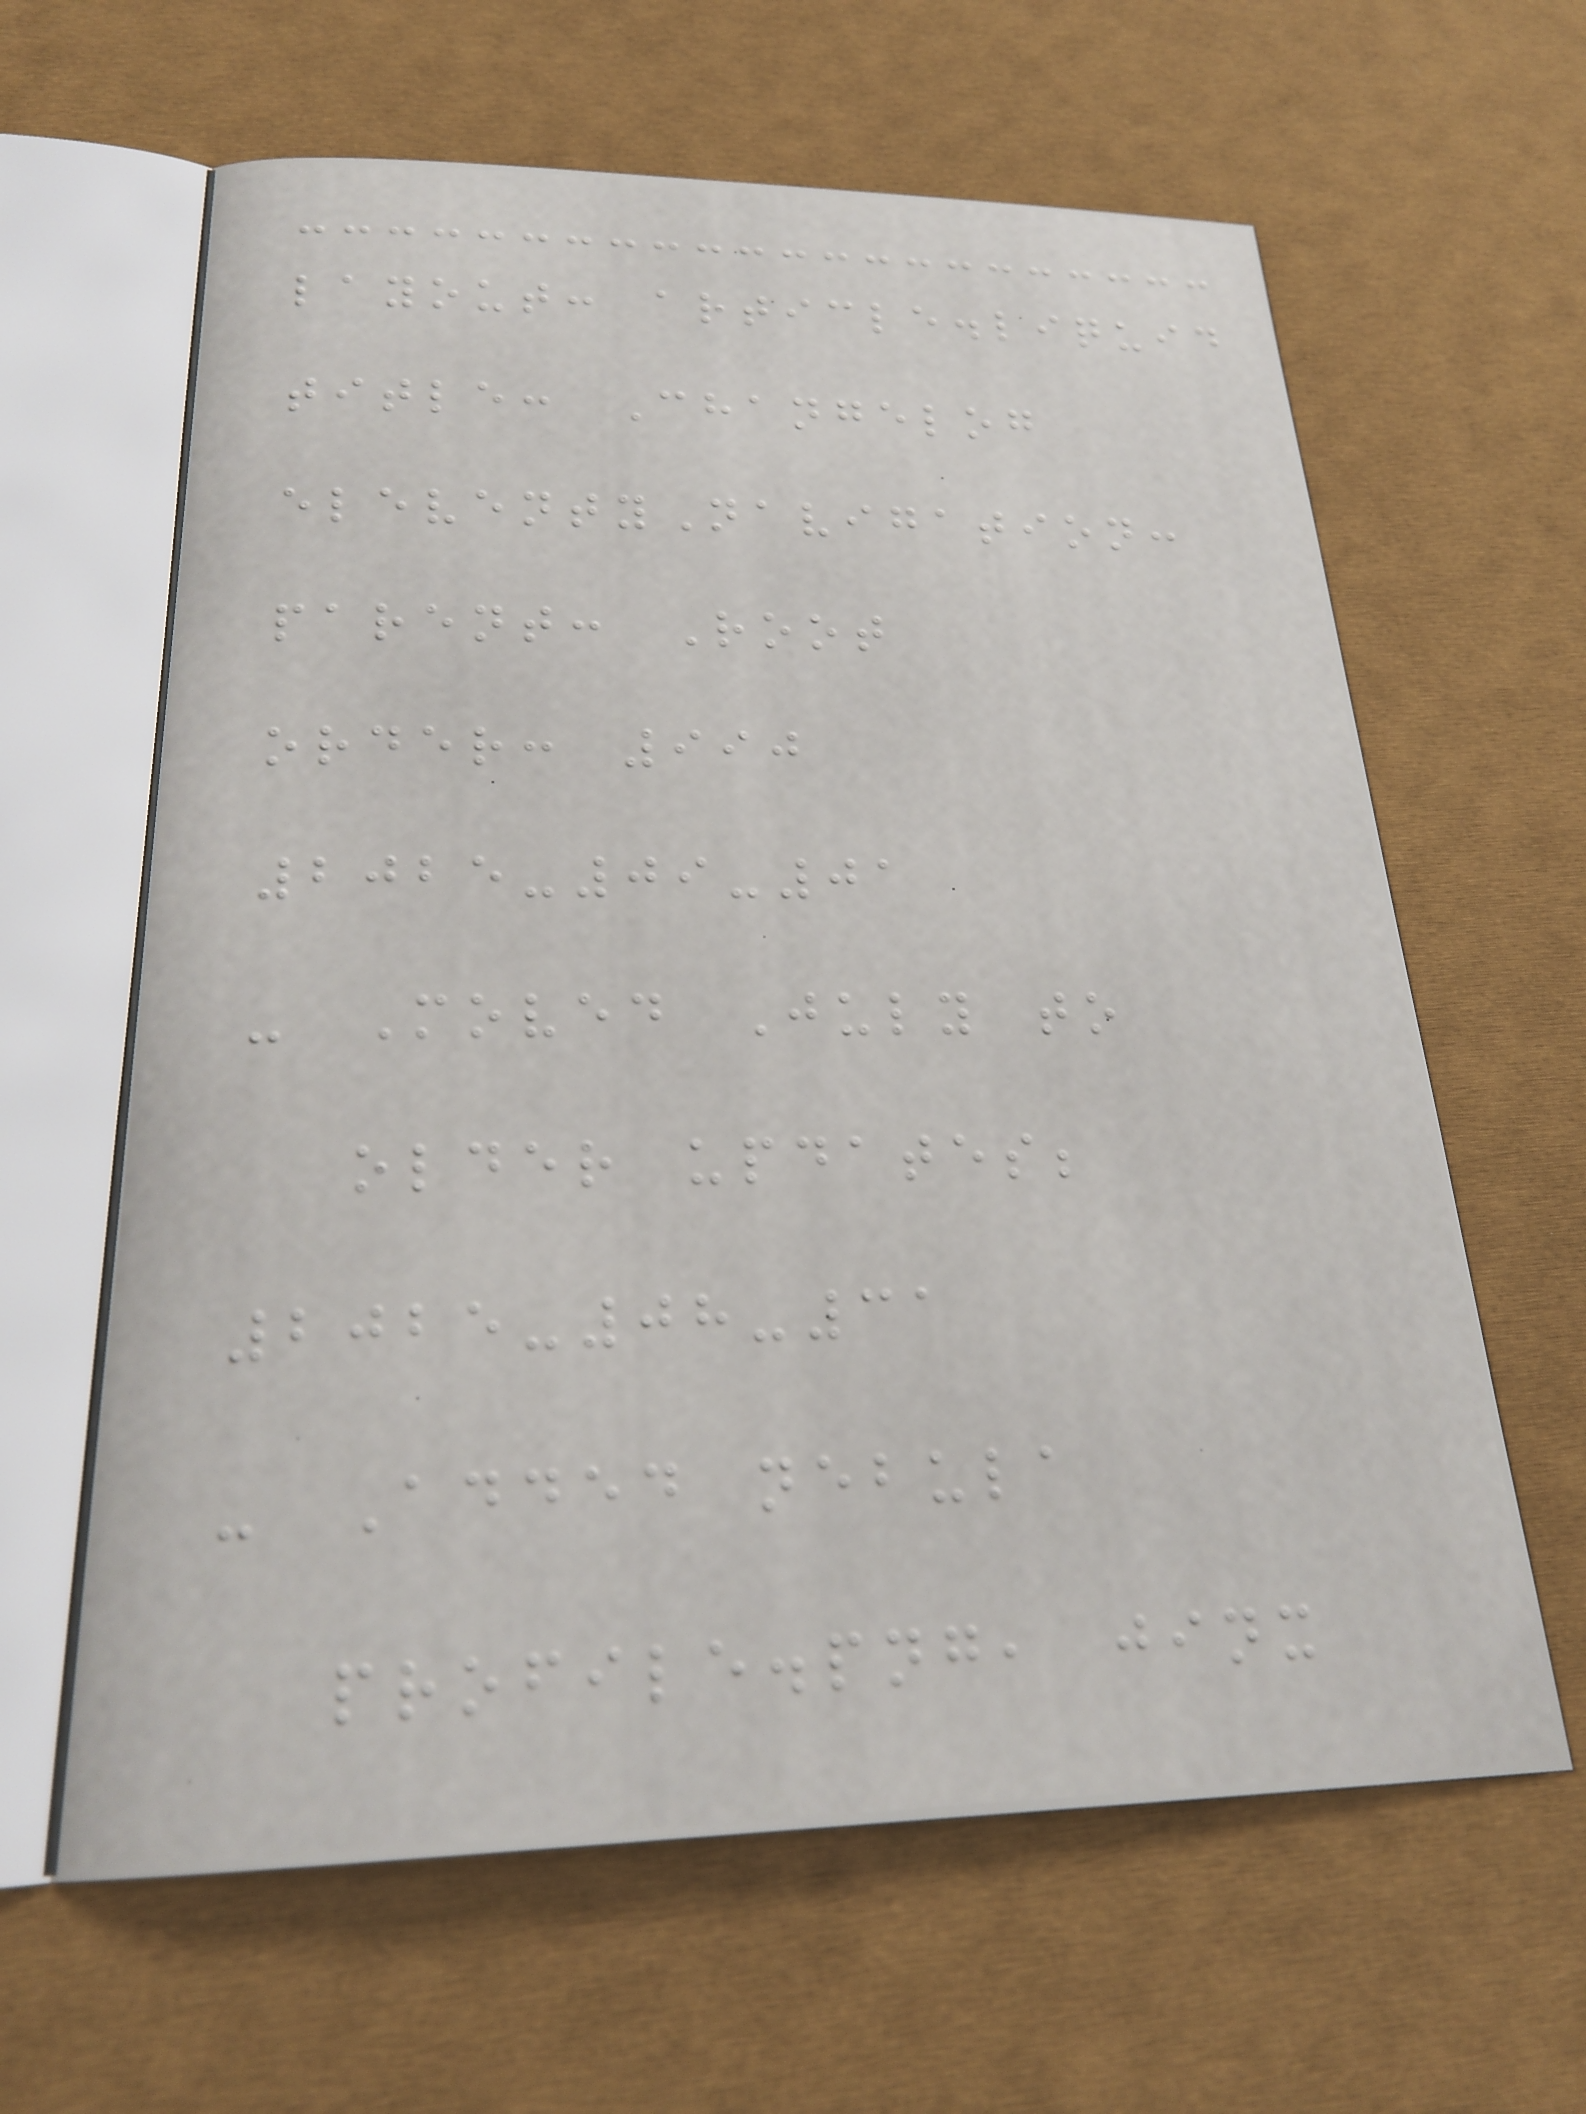layout: article.liquid
title: Changelog
eleventyNavigation:
parent: Root
order: 990
2025-09-01
- Moved July to
older updates;
2025-08-31
- Added nebula
profile.png, jinx
